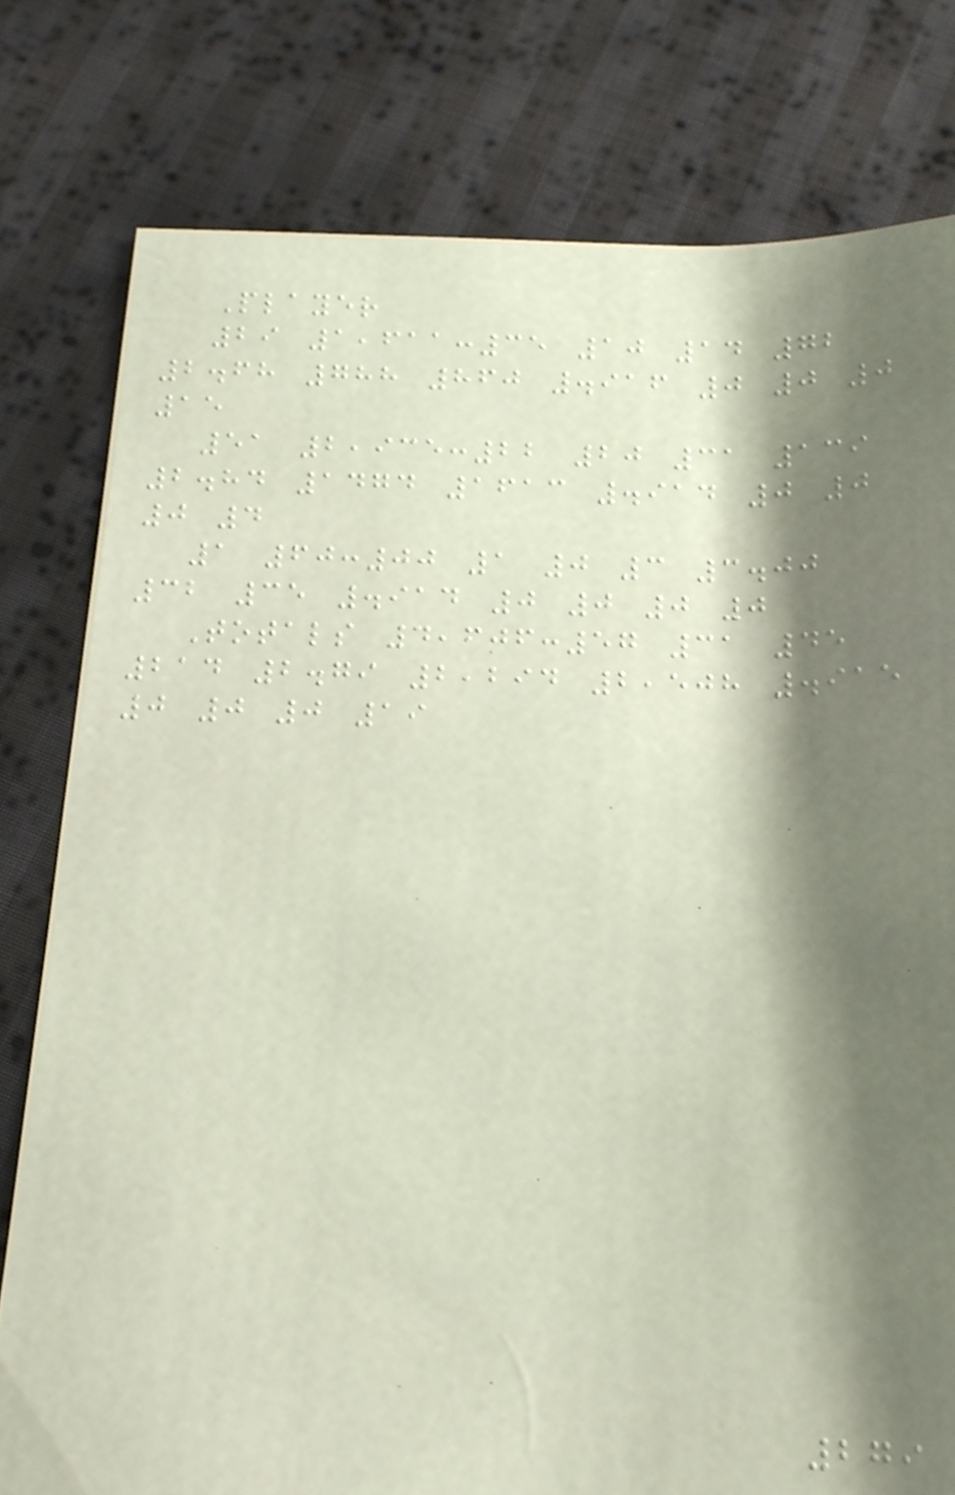Player
29 1,611:35 10 14 72
2.68 788 860 .916 0 0 0
15
51 2,935:22 20 31 139
2.84 1474 1613 .914 0 0
0 4
1 60:00 1 0 3 3.00
32 35 .914 0 0 0 0
Totals 4,606:57 31 45
214 2.79 2,294 2,508 .915
0 0 0 19
279
